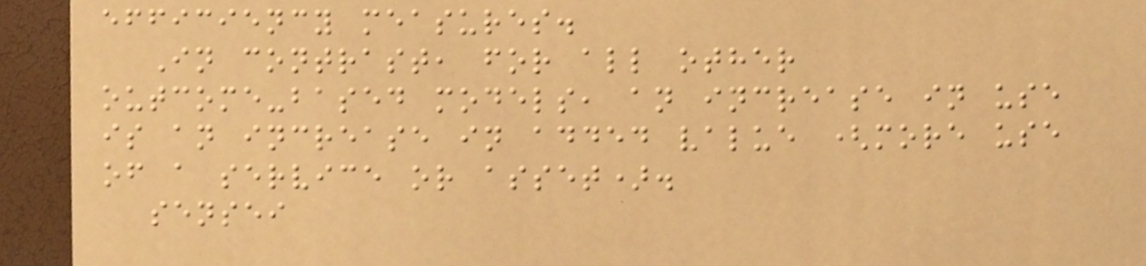efficiency measures.
In contrast, for all other
outcome-based models, an increase in use
is an increase in added value (more use
of a service or asset).
sensei
